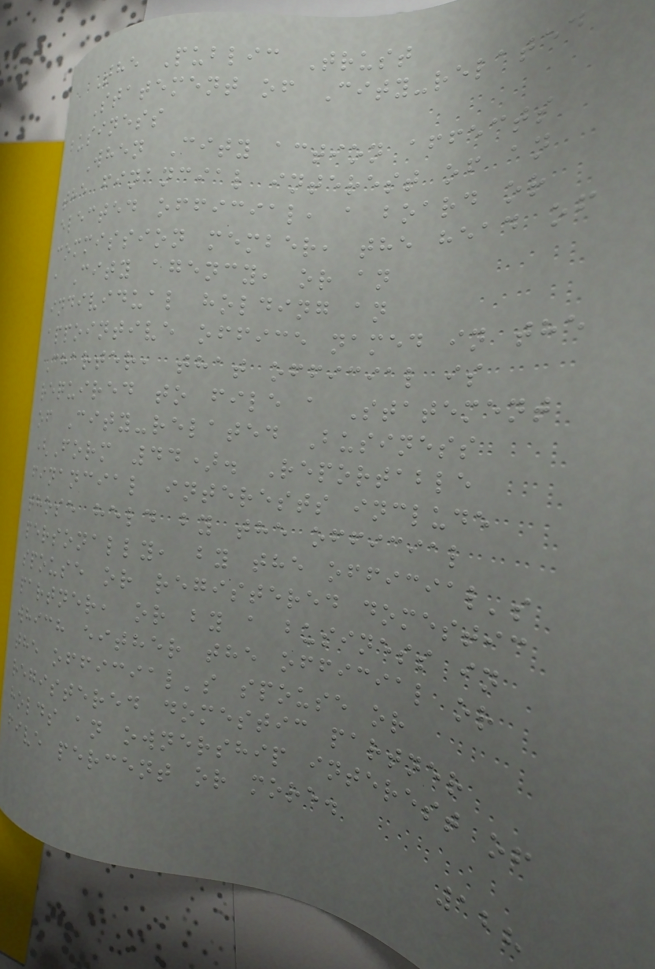The Public Trust
Statement of City-related
business
When City action affects
the financial interest of an
elected official, a board or
commission member, the head of
a City agency, or an
individual holding an
appointive office named in the
Charter, that official is
required to file a Statement
of City-related Business
(Form 44). Reportable
financial interests include
those held by the official
personally, by the official's
spouse or registered domestic
partner, or by a business in
which either the official or
the official's spouse or
registered domestic partner
holds an ownership interest of
five percent or more.
128
